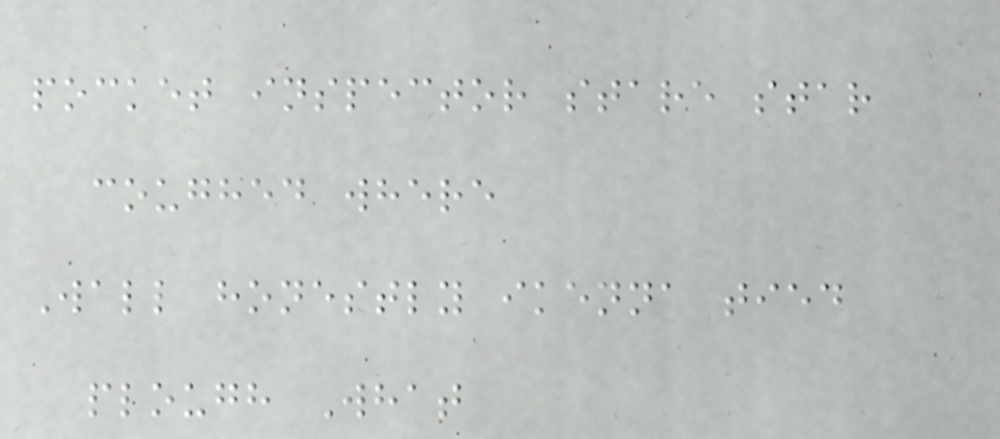pocket inspector stare star
coughed where
Wall honestly ikenna tied
plough What
